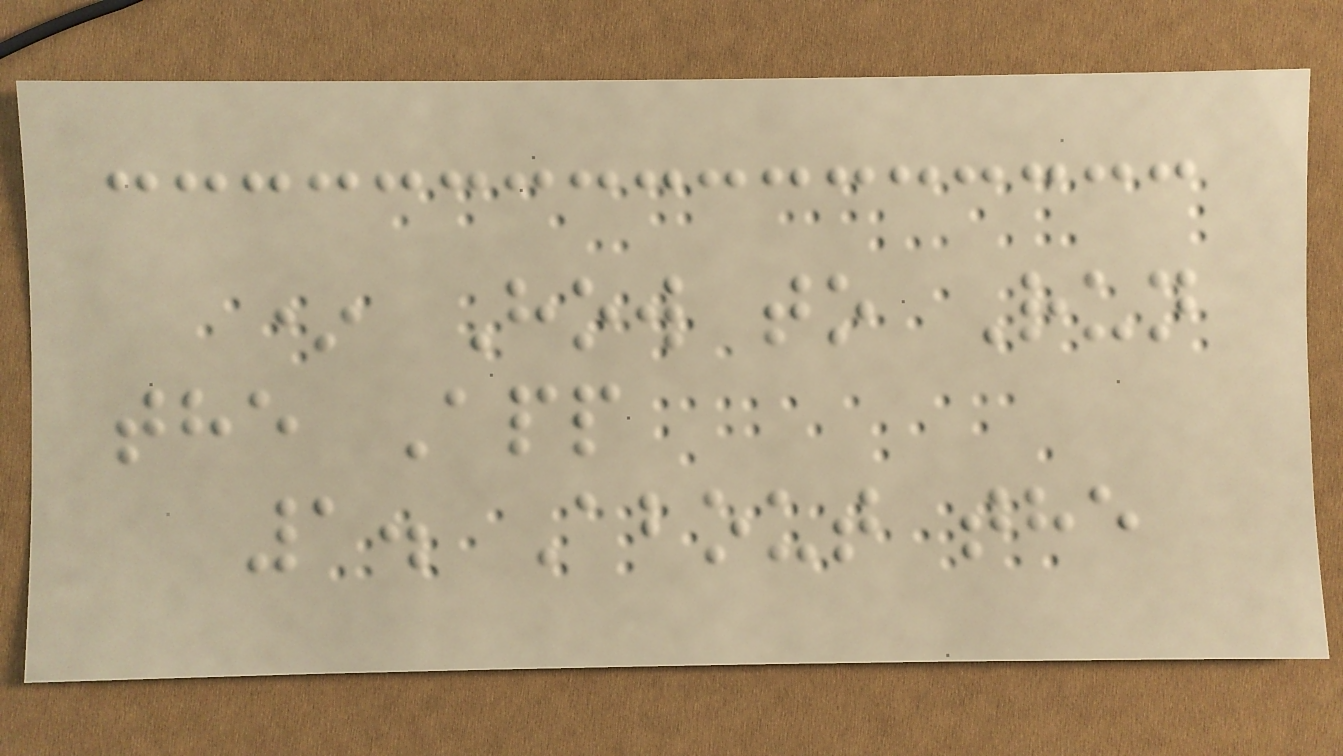* How to Run
the App
1. About the
